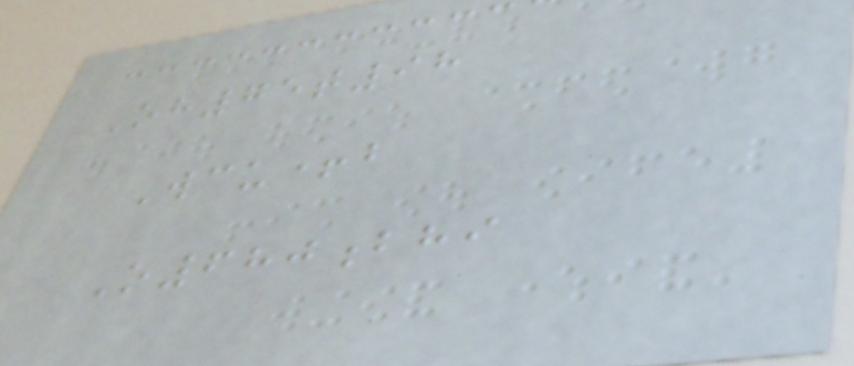Oh75t98
Wcu+b
O680bhi
